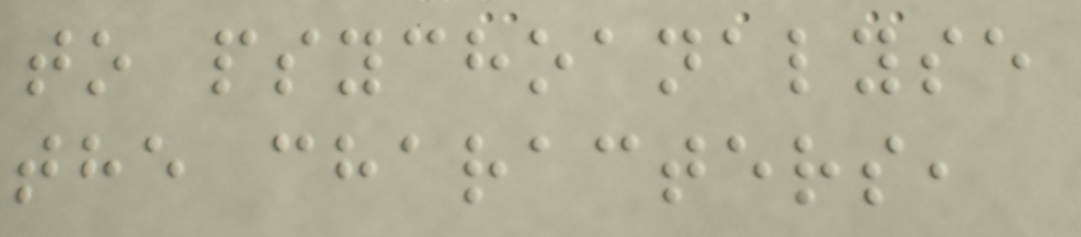to psychoanalyse
the characters,
